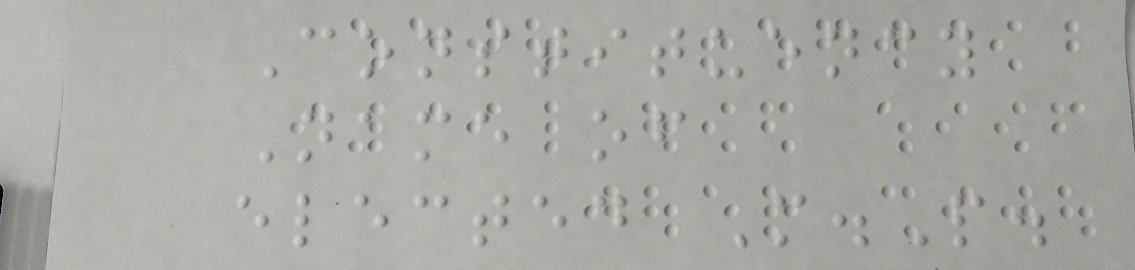Constituency
Name of
elected M.P.
